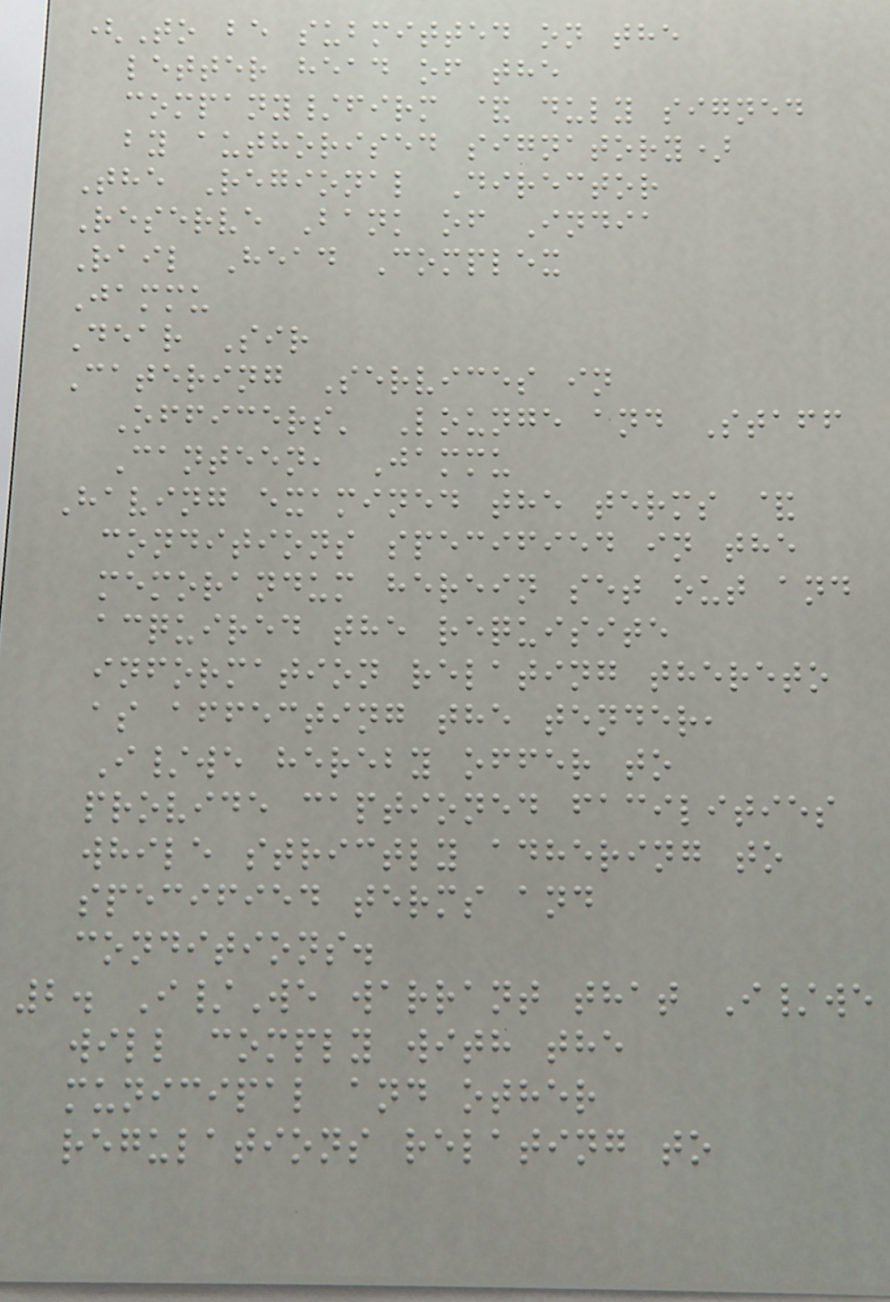(To be submitted on the
letter head of the
company/firm & duly signed
by authorised signatory)
The Regional Director
Reserve Bank of India
Rail Head Complex
Jammu
Dear Sir
Catering Services in
Officers' Lounge and Staff
Canteen, Jammu
Having examined the terms &
conditions specified in the
memorandum herein set out and
acquired the requisite
information relating thereto
as affecting the tender,
I/we hereby offer to
provide captioned facilities
while strictly adhering to
specified terms and
conditions.
2. I/We warrant that I/we
will comply with the
municipal and other
regulations relating to
